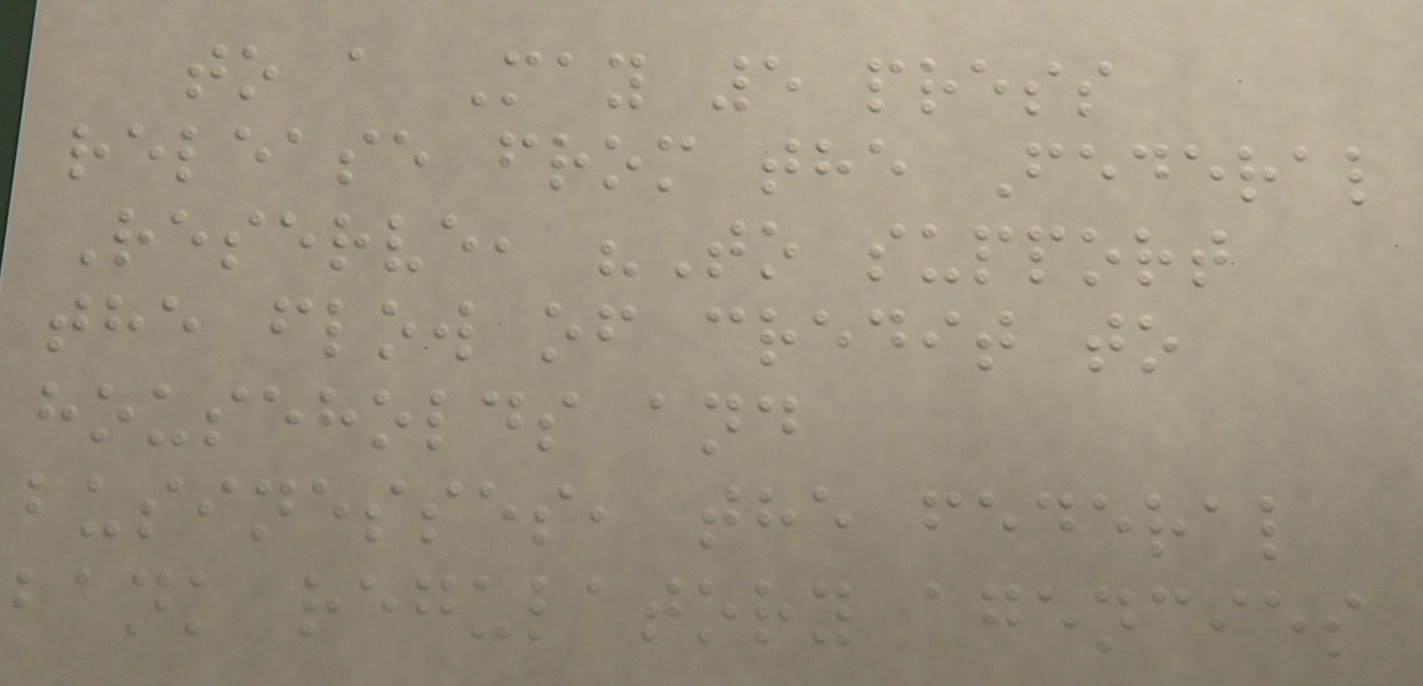to a May 5 press
release from the Federal
Reserve, "To support
the flow of credit to
households and
businesses, the federal
bank regulatory agencies
